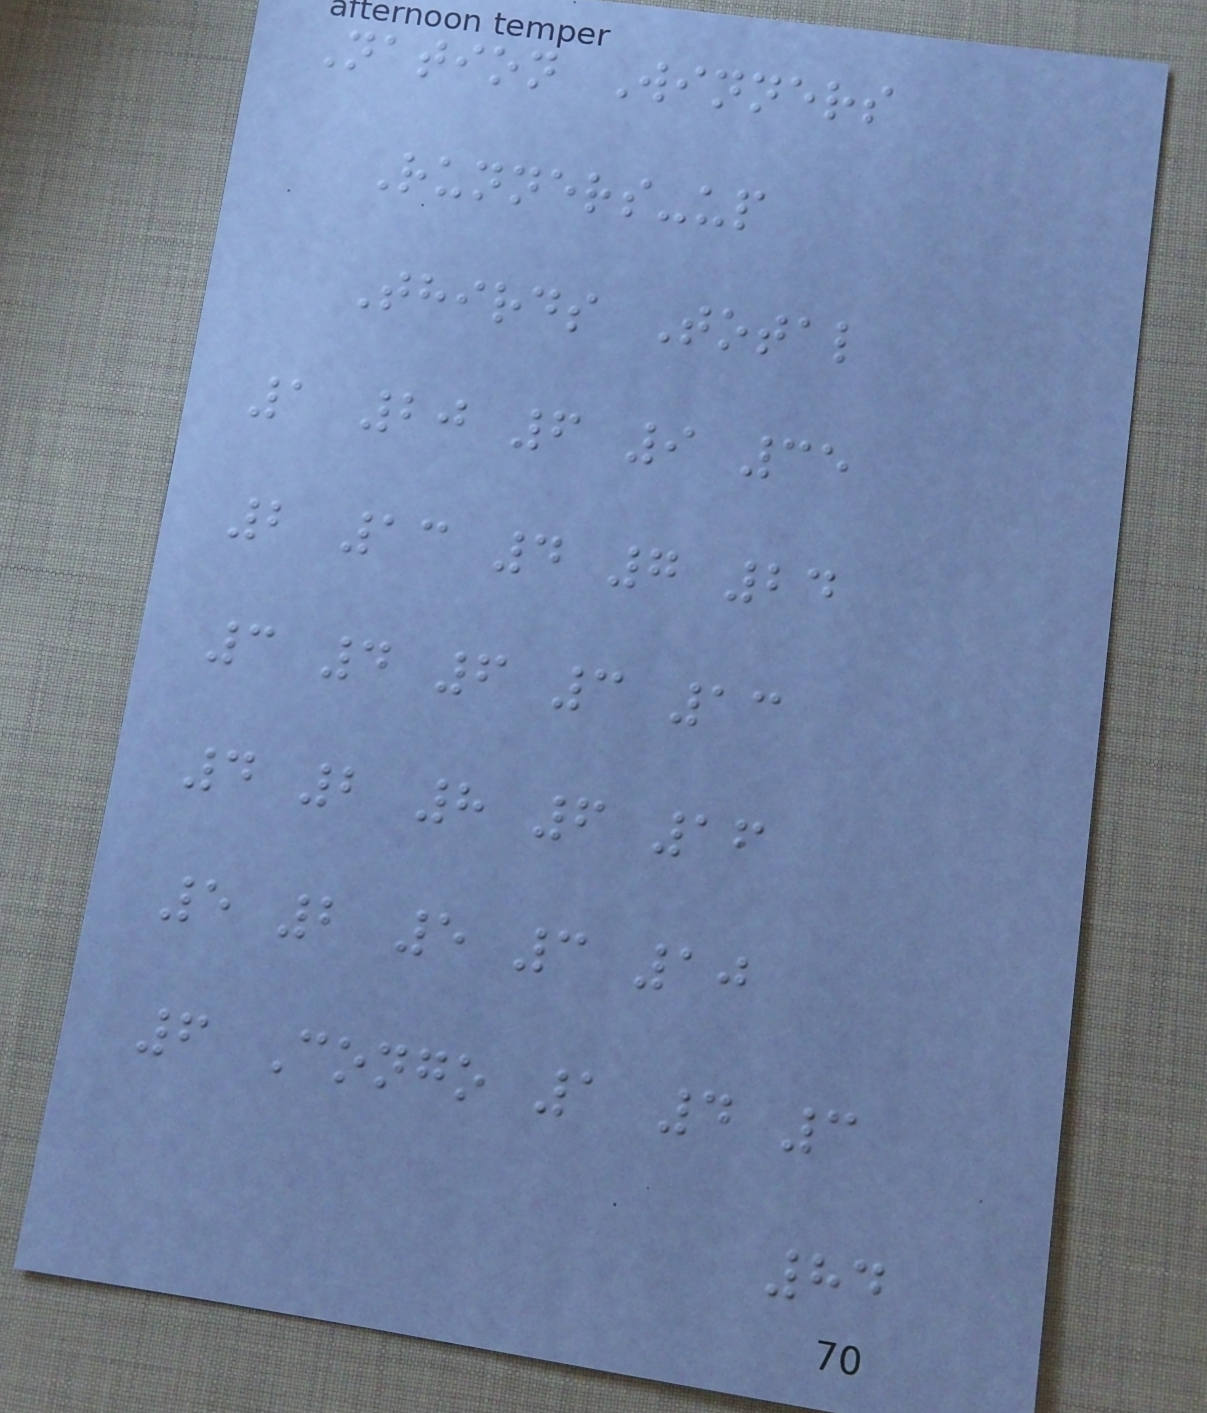Nation Winners
Runners-up
Thirds Total
1 20 6 9 35
2 13 4 7 24
3 4 6 3 13
4 2 8 6 16
5 2 5 3 10
6 Congo 1 4 3
84
